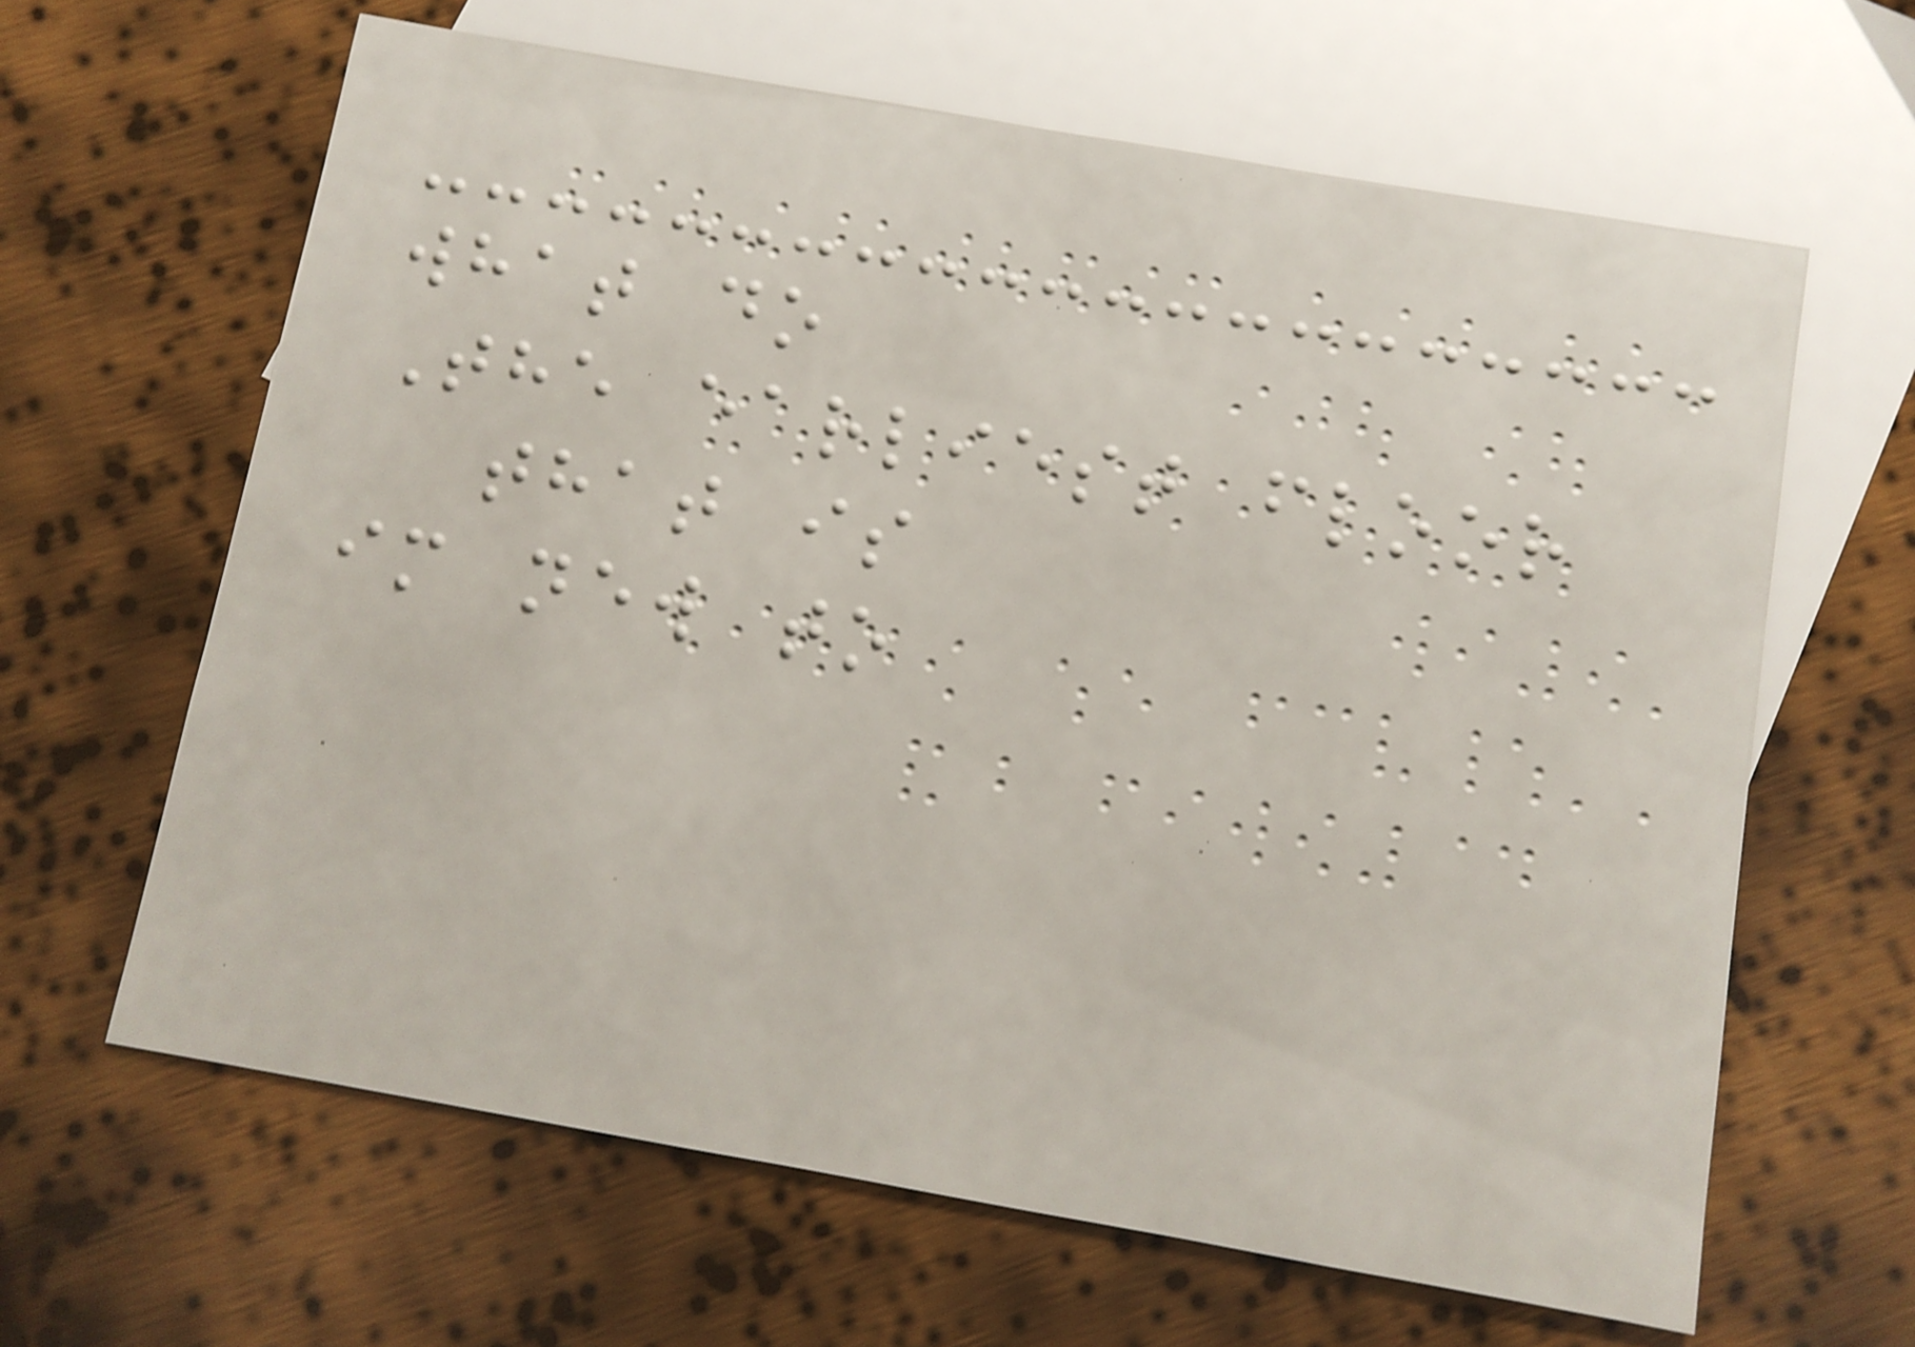what do
The earliest floor
that is
im new to
